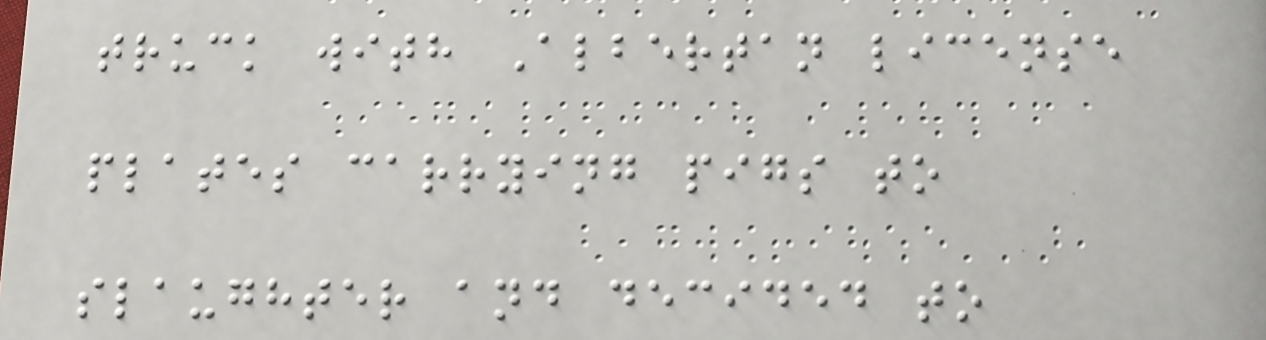truck with Albertan license
plates carrying pigs to
slaughter and decided to
